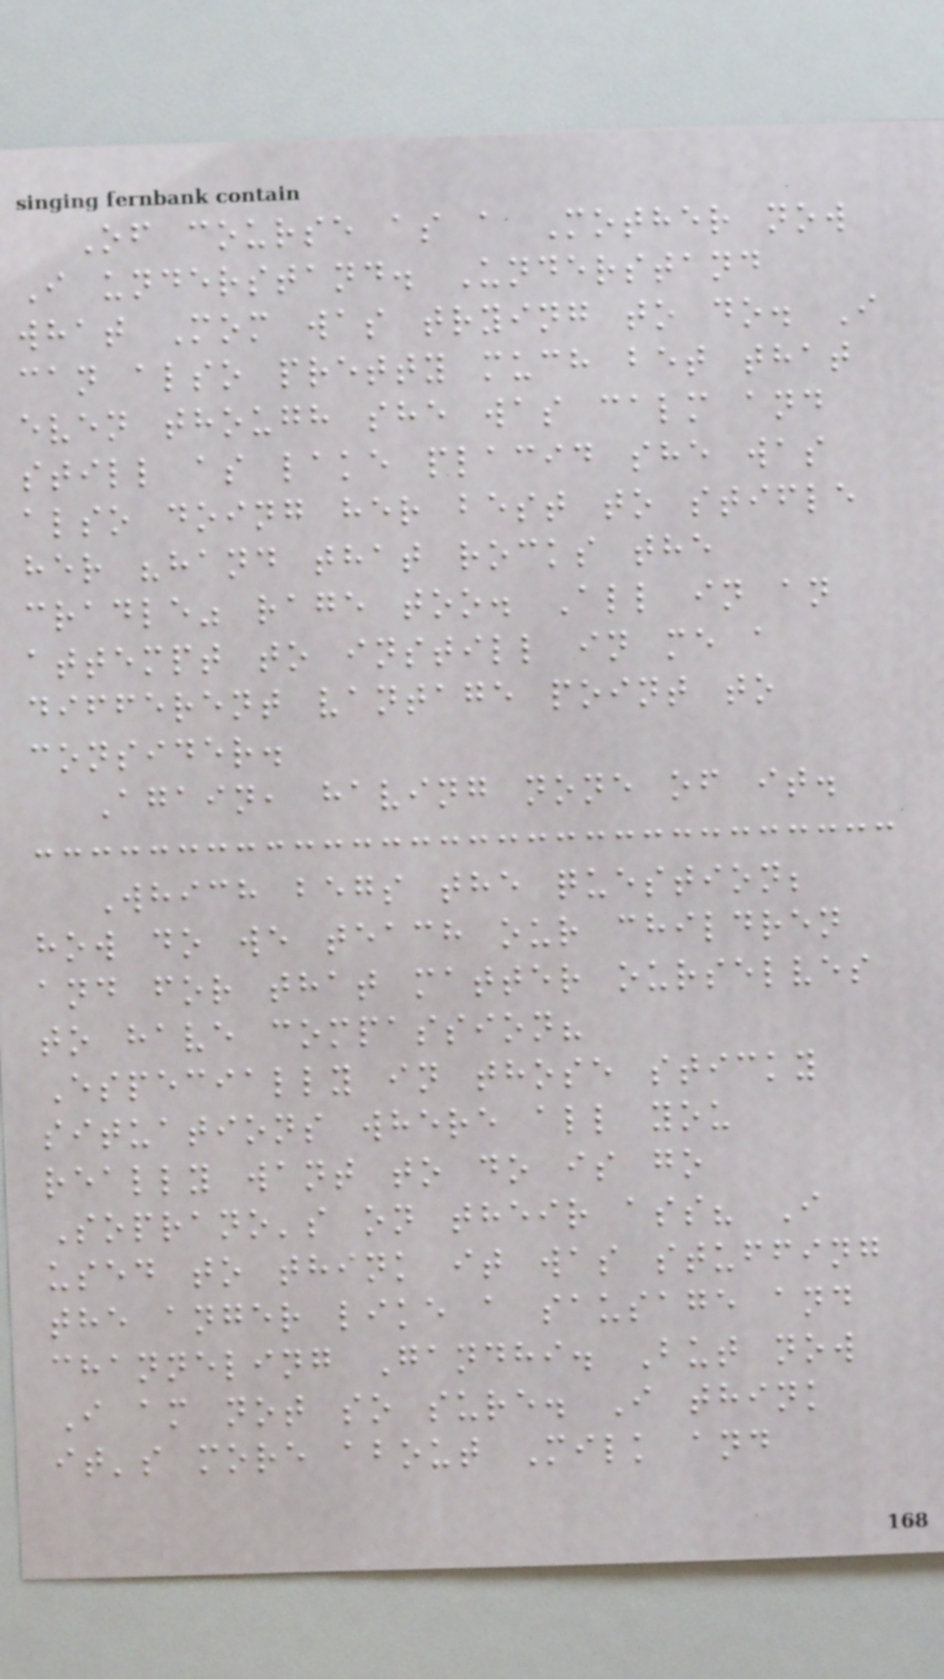Of course as a Mother now
I understand. Understand
what Mom was trying to do. I
can also pretty much bet that
even though she was calm and
still as lake placid she was
also doing her best to stifle
her "hand that rocks the
cradle" rage too. All in an
attempt to instill in me a
different vantage point to
consider.
Again, having none of it.
Which begs the question;
how do we teach our children
and for that matter ourselves
to have compassion?
Especially in those sticky
situations where all you
really want to do is go
Soprano's on their ass? I
used to think it was stuffing
the anger like a sausage and
channeling Gandhi. But now
I am not so sure. I think
it's more about Milk and
